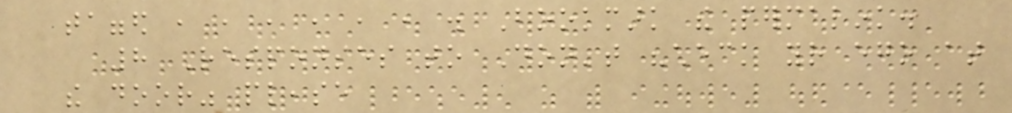tagged , , , , , , . Bookmark the permalink.
8 Responses to Don't "check your ego at
the door" please
